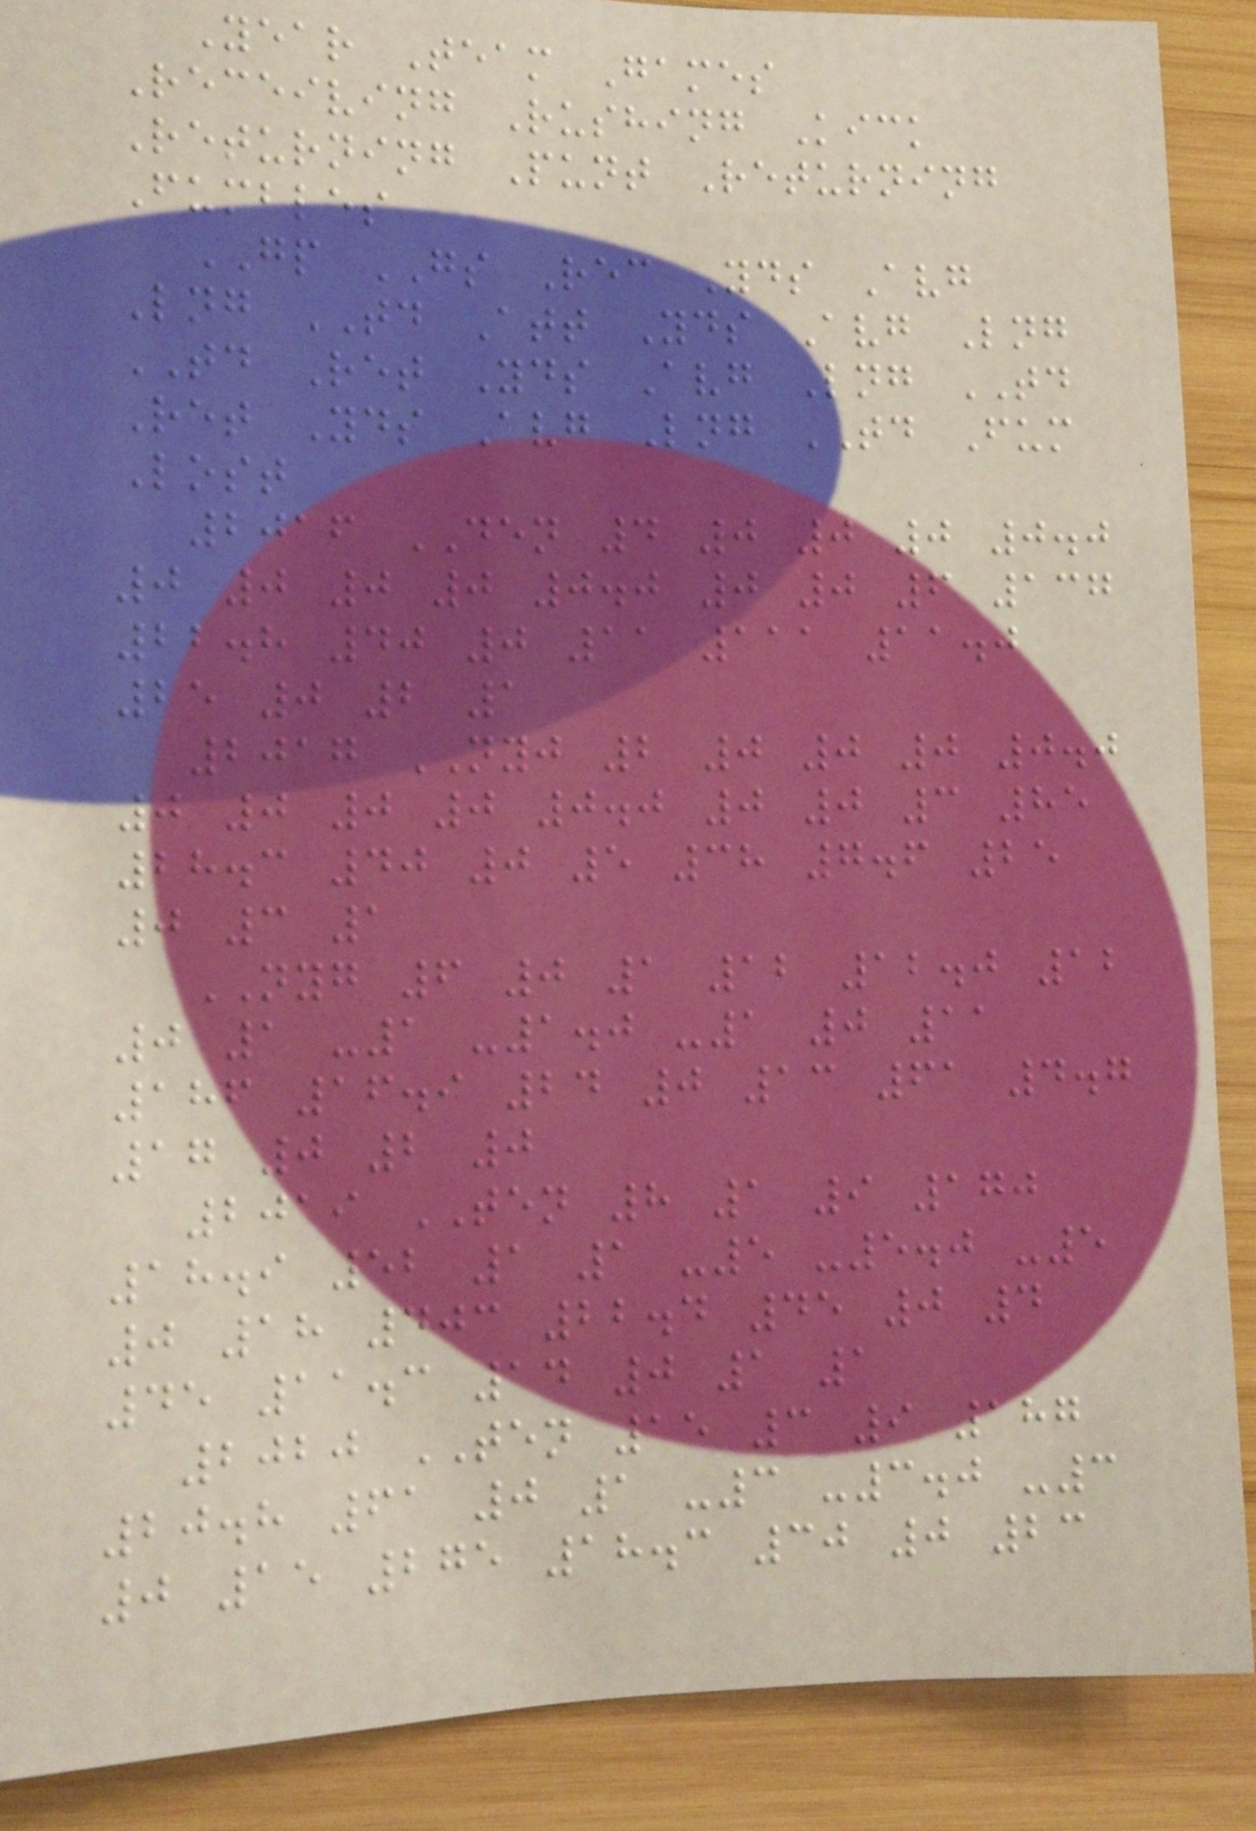Year Team Games
Receiving Rushing Kick
Returning Punt Returning
Fumbles
GP GS Rec Yds Avg
Lng TD Att Yds Avg Lng
TD Ret Yds Avg Lng TD
Ret Yds Avg Lng TD Fum
Lost
2016 DEN 4 0 0 0 0.0
0 0 0 0 0.0 0 0 6 137
22.8 40 0 11 111 11.0
25 0 2 1
2017 NYJ 2 0 0 0 0.0
0 0 0 0 0.0 0 0 3 85
28.3 40 0 5 38 7.6 25
0 3 1
NYG 6 0 1 12 12.0 12
0 1 -1 -1.0 -1 0 11
186 16.9 24 0 13 61 4.7
17 0 2 0
2019 TEN 8 1 9 170
18.9 52 1 1 -5 -5.0 -5
0 18 403 22.4 45 0 4
45 11.3 14 0 1 1
2020 TEN 15 3 9 187
20.8 61 0 1 -3 -3.0 -3
0 15 275 18.3 30 0 23
